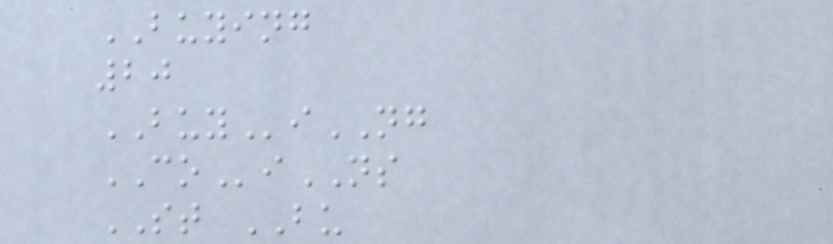BUYING
20
BUYiNG
COiNS
ST BU
